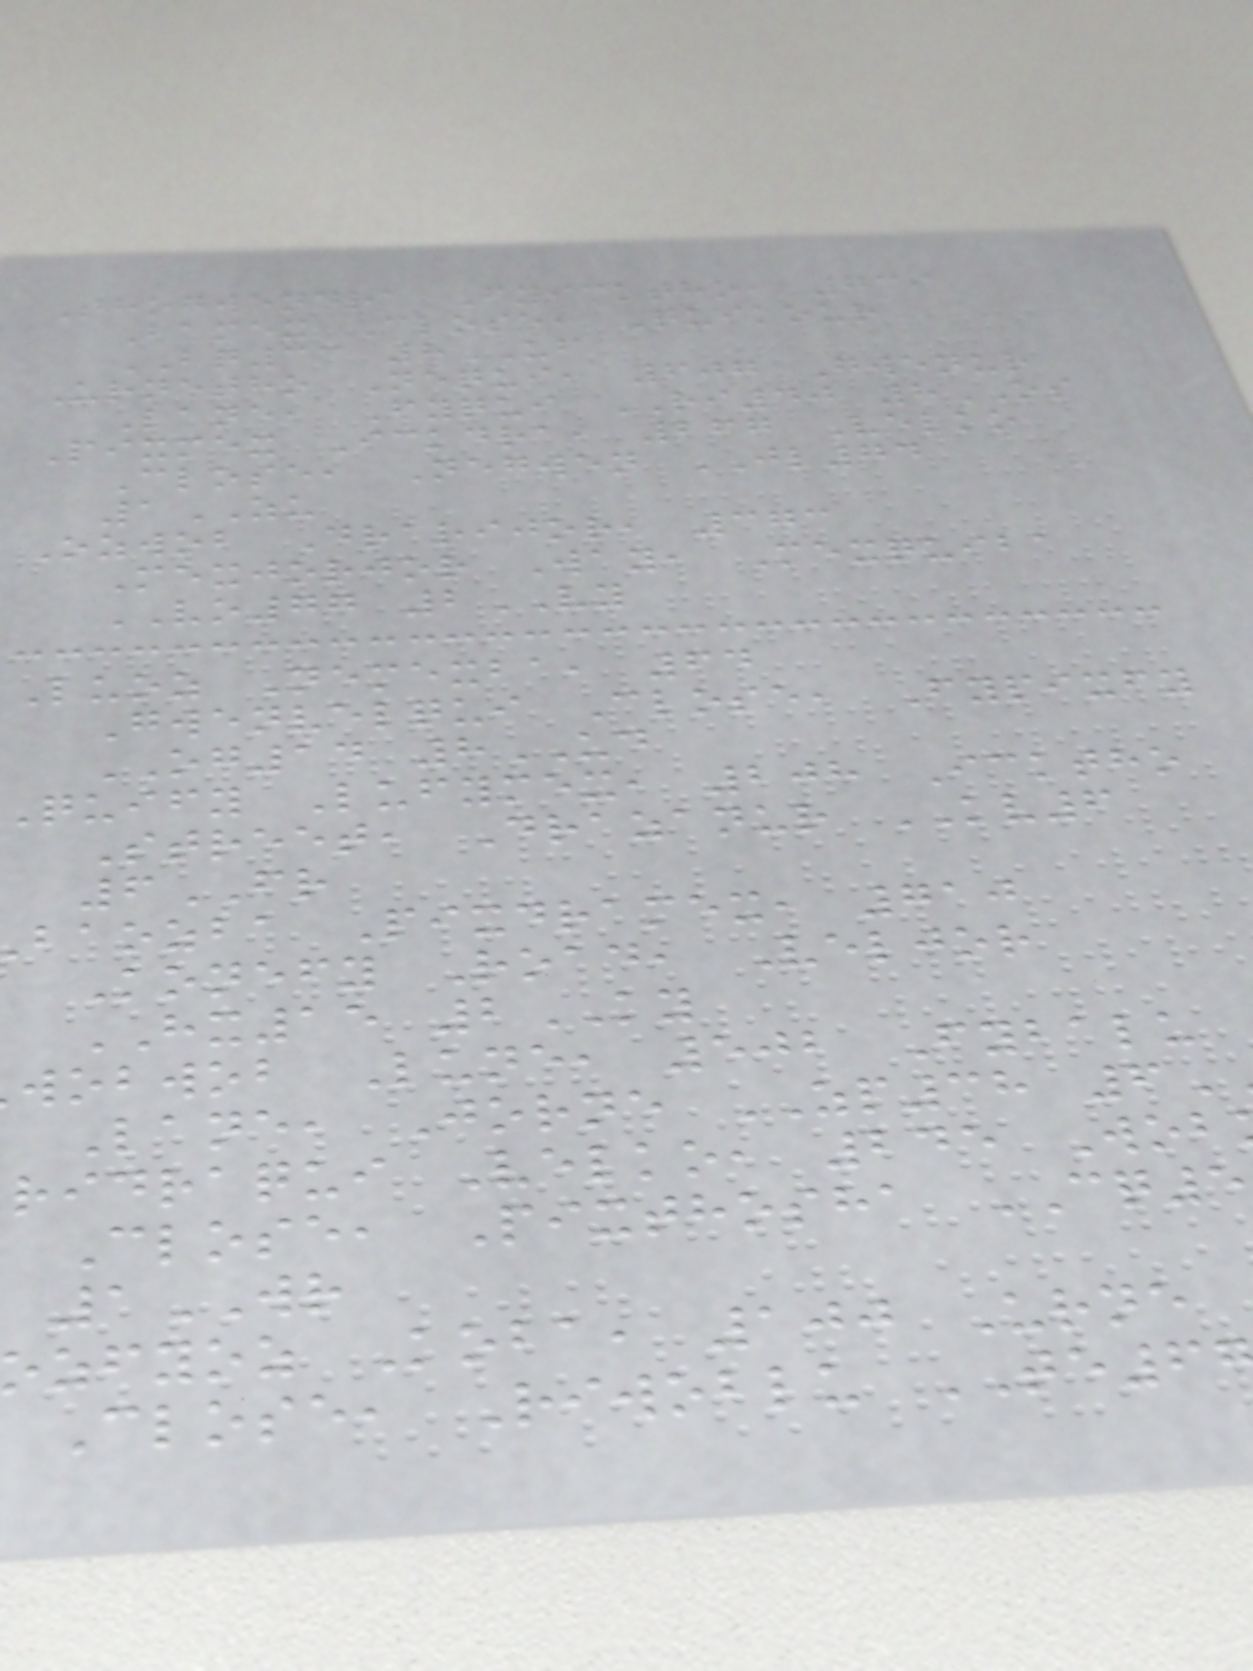Thogwendra Fyicktho, 739
Bamex Close, Quikour
BQ33 8UF
Urnetho Nequi, 607 Gwenur
Lane, Fyqui RI40 8OS
Pixmex Ickdra, 267 Velko
Close, Negwen JL74
1ZU
Ozwob Drarijor, 373
Mexjorjor Way, Mexquiba
VO77 2VY
Luoz Nemexba, 64
Gwenvelqui Close, Fypixfy
OG14 8UD
quify Lufymex, 208 Icktho
Street, Drazanur KV6
6FR
baozba Pixdramex, 710
Konefy Road, Veljor
HX15 2KY
wobwob Lune, 502 Fybalu
Lane, Jorne ZP38 6
ridraqui Velko, 245 Wob
Close, Pixthosha CQ5
1WR
zfyoz Koba, 100 Urne
Close, Riwoblu TE6
